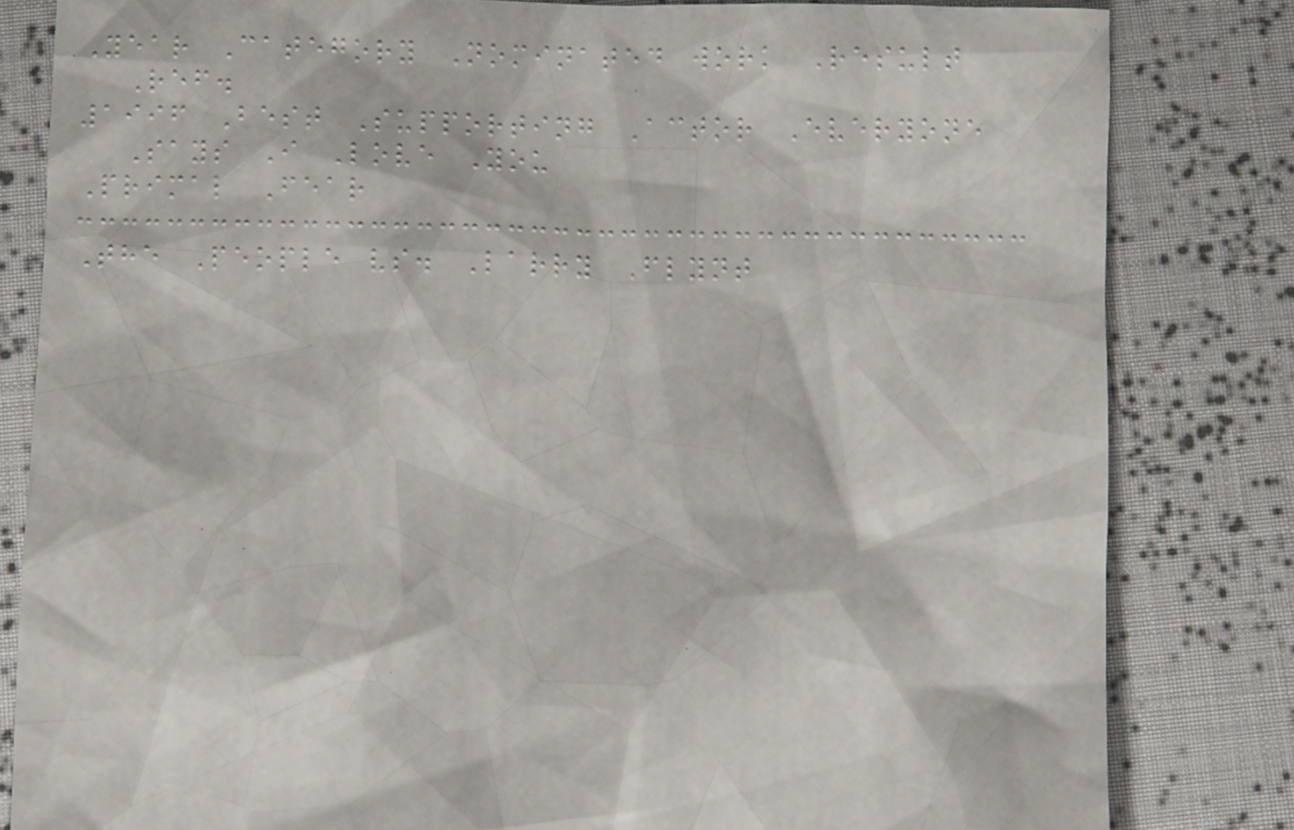Year Category Nominated work Result
Ref.
1996 Best Supporting Actor Everyone
Says I Love You
Primal Fear
The People vs. Larry Flynt
